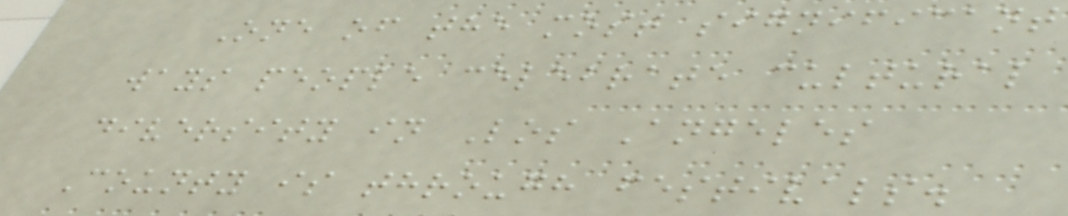One of the most significant
ways people celebrate cultural
diversity in Los Angeles
County is through festivals.
